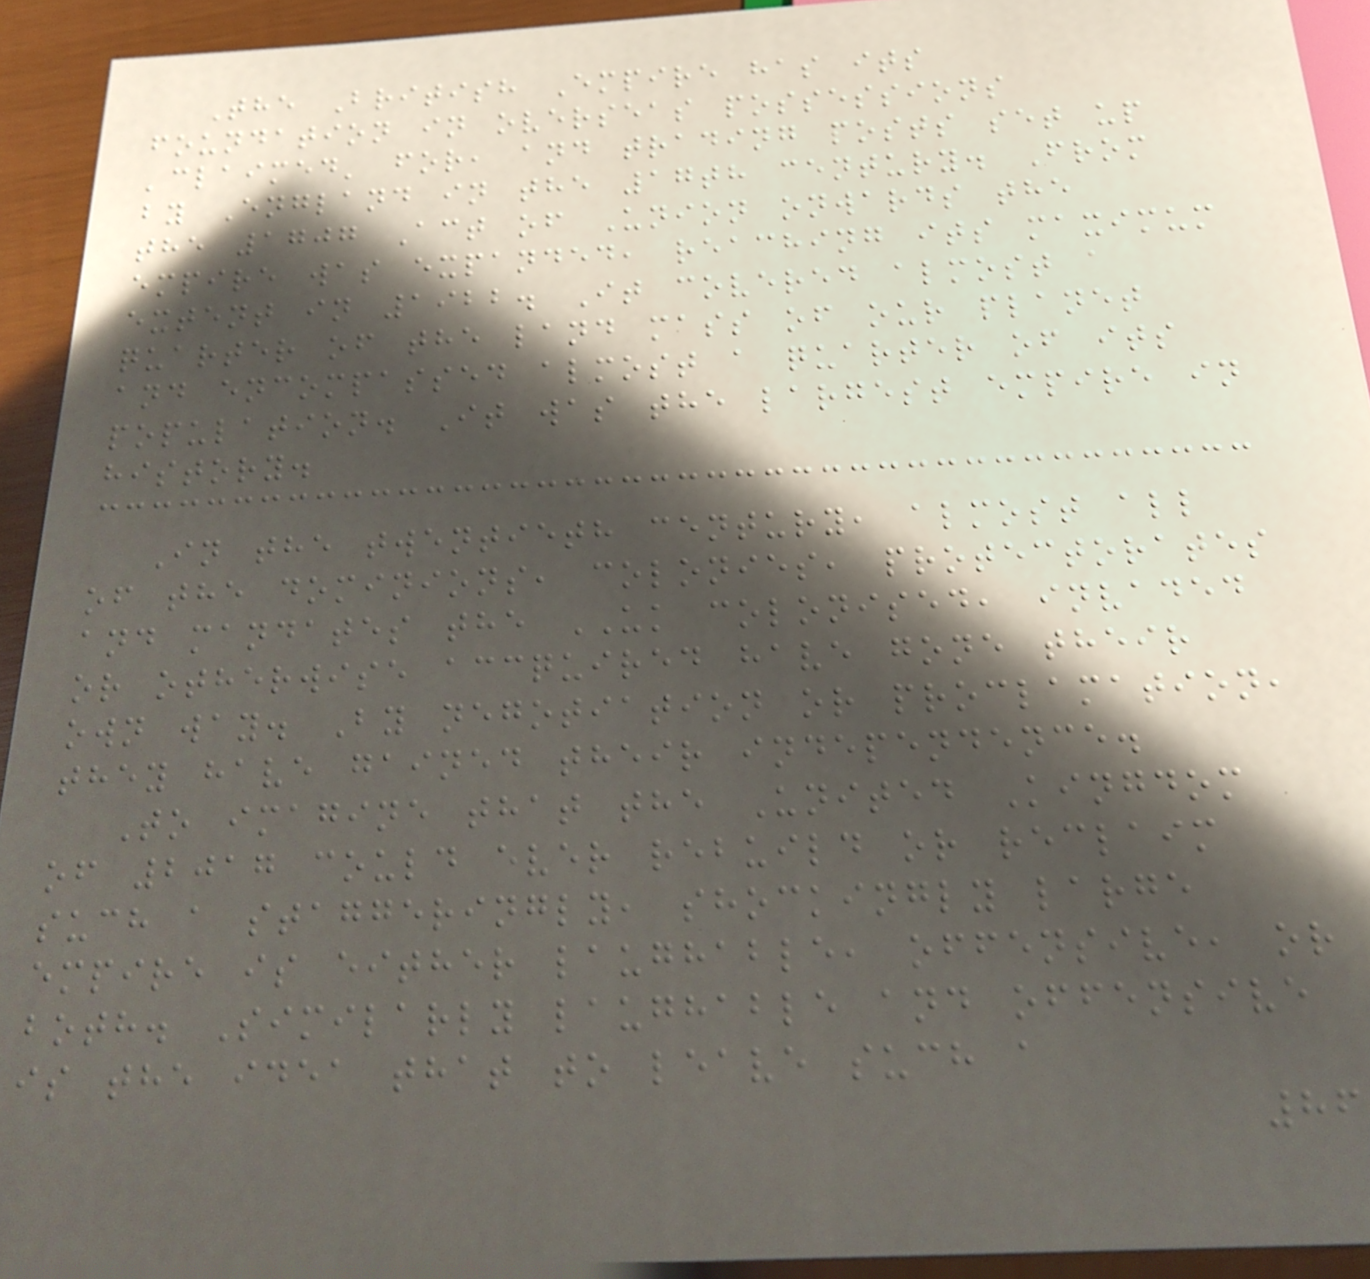The British Empire has its
foundation in overseas possessions
'claimed' for, and trading posts set up
by England in the 17th century. From
the 1707 Act of Union onwards the
empire was expanded, reaching its maximum
extent in 1922. It covered almost a
quarter of the land mass of our planet
and encompassed almost a quarter of its
population. It was the largest empire in
history.
In the twentieth century, almost all
of the dominions, colonies, protectorates
and mandates the UK colonised, invaded
or otherwise accquired have gone their
own way. By negotiation or proclamation,
they have gained their independence.
To imagine that the United Kingdom
of 2017 could ever rebuild or reclaim
such a staggeringly, shockingly large
empire is either laughable, offensive, or
both. Similarly laughable and offensive
is the idea that to leave such a
86
